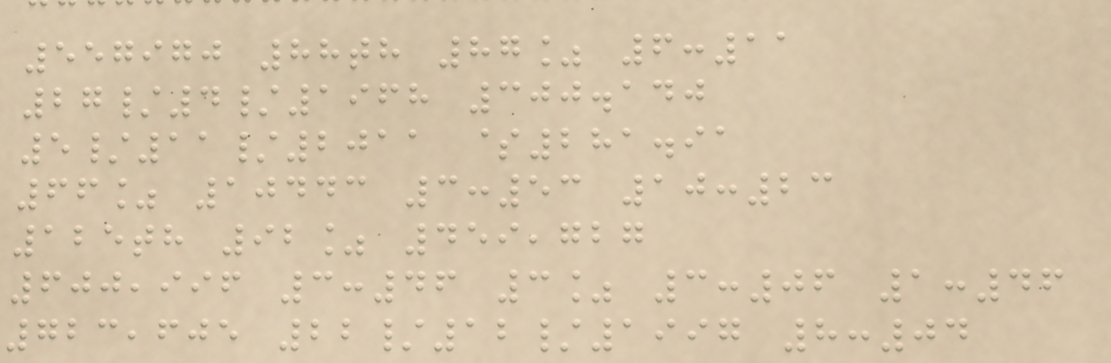557970 88th 87% 6:11
27/4/1968 300.140
5/11/2011 $281.91
66% 10443 3:53 10:23
125th 92% 459,727
600,996 3:46 3% 3:06 1:46
723,605 22/12/1997 8:04
